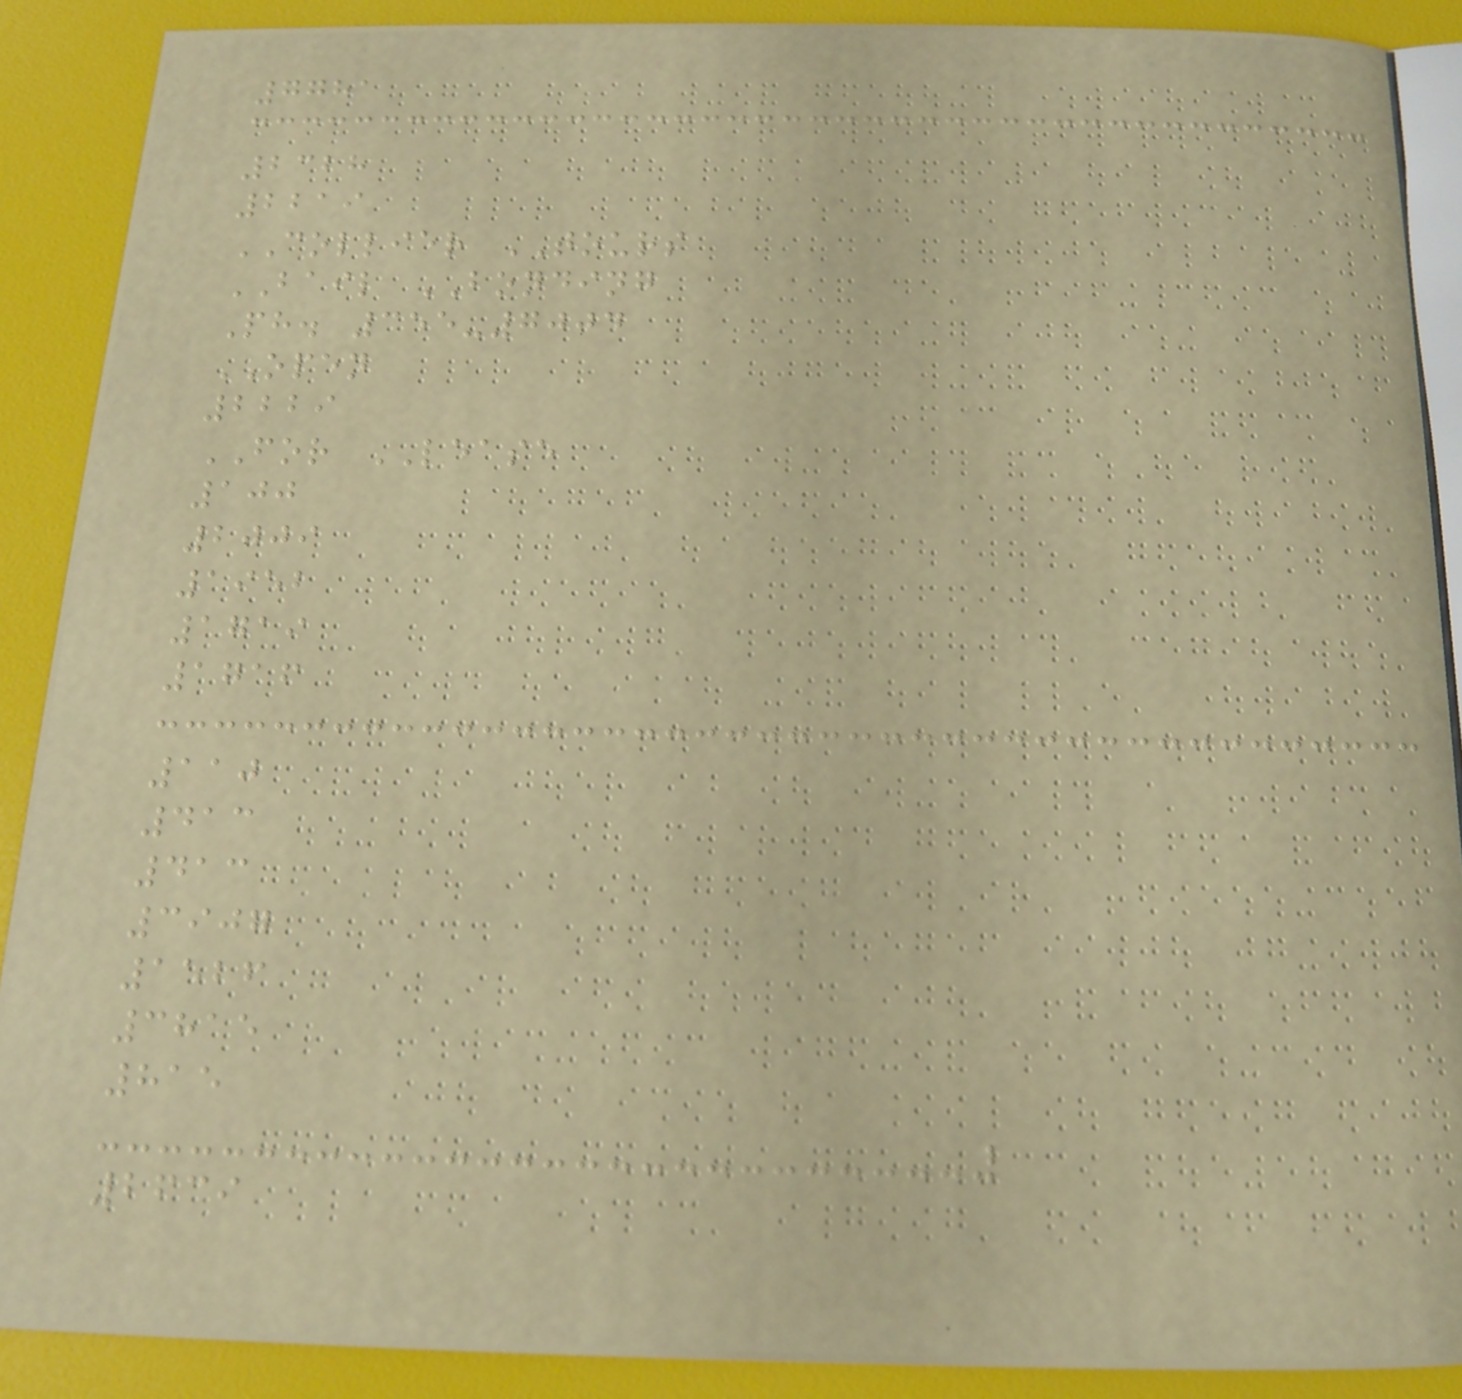7781
2328
2219
COLLIER TOURS
BAIL BONDING
Ph. 355-7004
OPEN
2229
FOR LEASE
100
2009
1952
1719
1716
110
413
413
3907
1526
3815
815
2639
